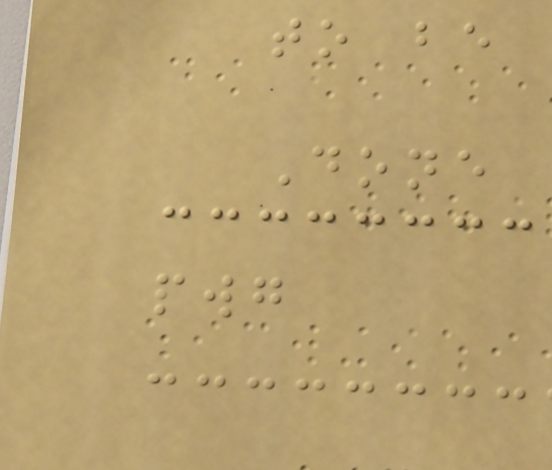to be
Done
pwg
